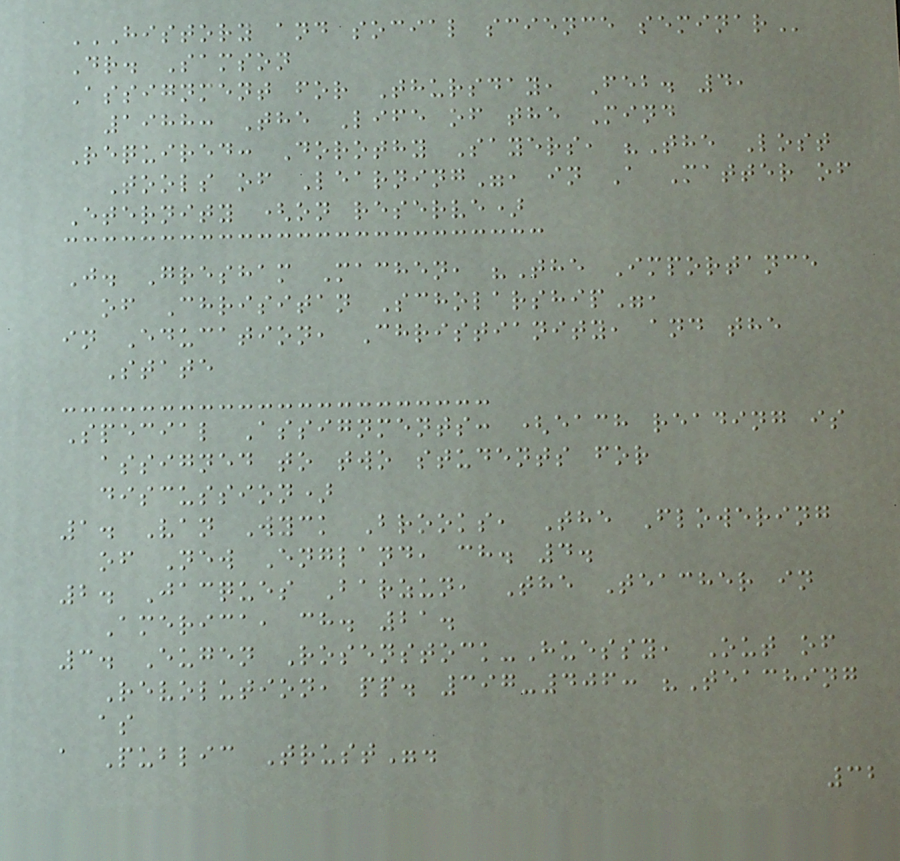HISTORY AND SOCIAL SCIENCE SEMINAR
Dr. Samson
Assignment for Thursday, Feb. 4,
1988: The Life of the Mind
Required: Dorothy Sayers, "The Lost
Tools of Learning", in A Matter of
Eternity (on reserve)
J. Gresham Machen, "The Importance
of Chrisitan Scholarship",
in Education, Christianity, and the
State
Special Assignments: (each reading is
assigned to two students for
discussion)
1. Van Wyck Brooks, The Flowering
of New England, ch. 4.
2. Jacques Barzun, The Teacher in
America, ch. 21.
3. Eugen Rosenstock-Huessy, Out of
Revolution, pp. 397-406: "Teaching
as
a Public Trust".
32
